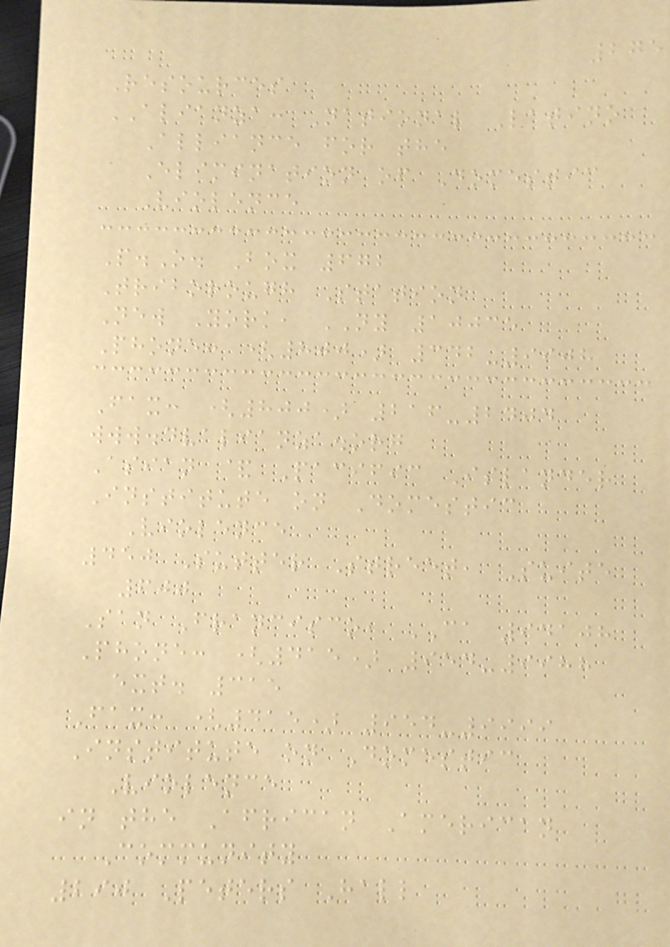275
Resources
ALIANZA: National Latino
Alliance for the
Elimination of Domestic
Violence
P.O. Box 672
Triborough Station
New York, NY 10035
Phone: (800) 342-9908
Fax: (800) 216-2404
www.dvalianza.org
Asian & Pacific Islander
Institute on Domestic
Violence
450 Sutter Street, Suite
600
San Francisco, CA 94108
Phone: (415) 954-9988
ext. 315
Fax: (415) 954-9999
Institute on Domestic
Violence
in the African American
Community
290 Peters Hall
